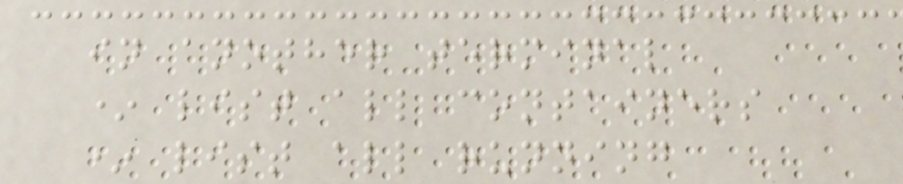in another terminal
* list all containers
* list all running
